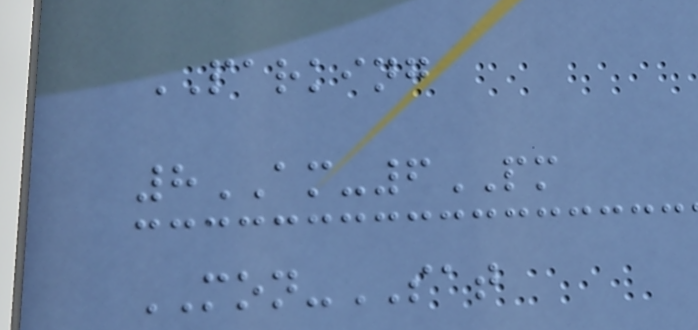PARKING
8AM-6PM
MON-SAT
